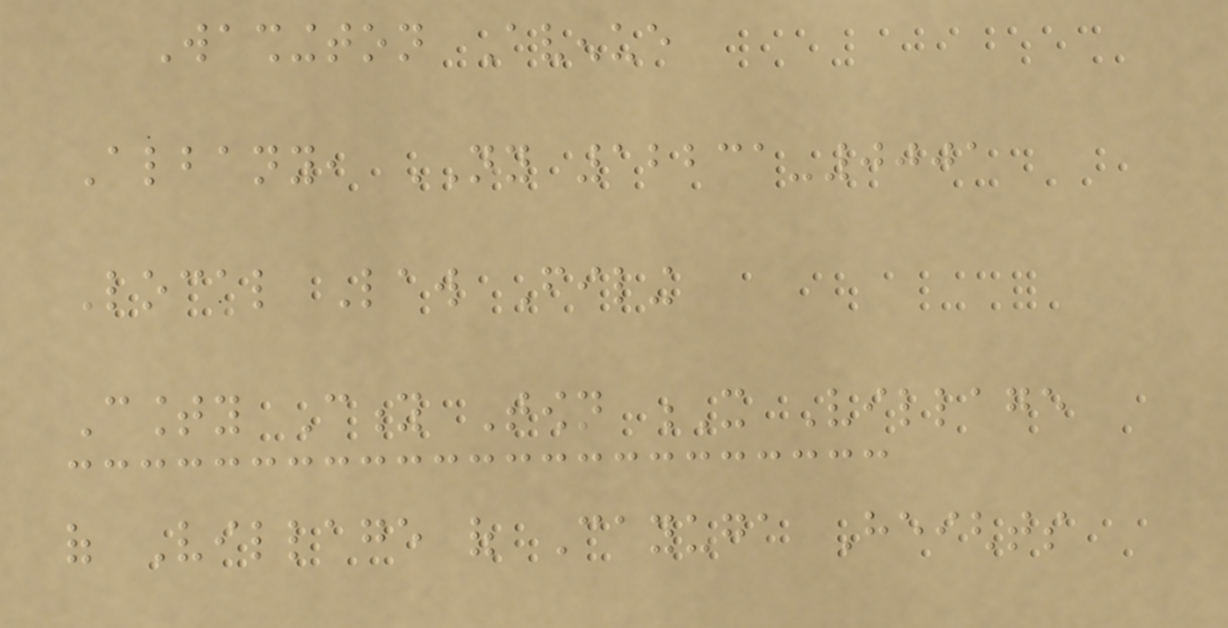Washington Avenue
Albany, NY 12231-0001
Local Law Filing
County City Town X Village
of Village of Cayuga Heights
